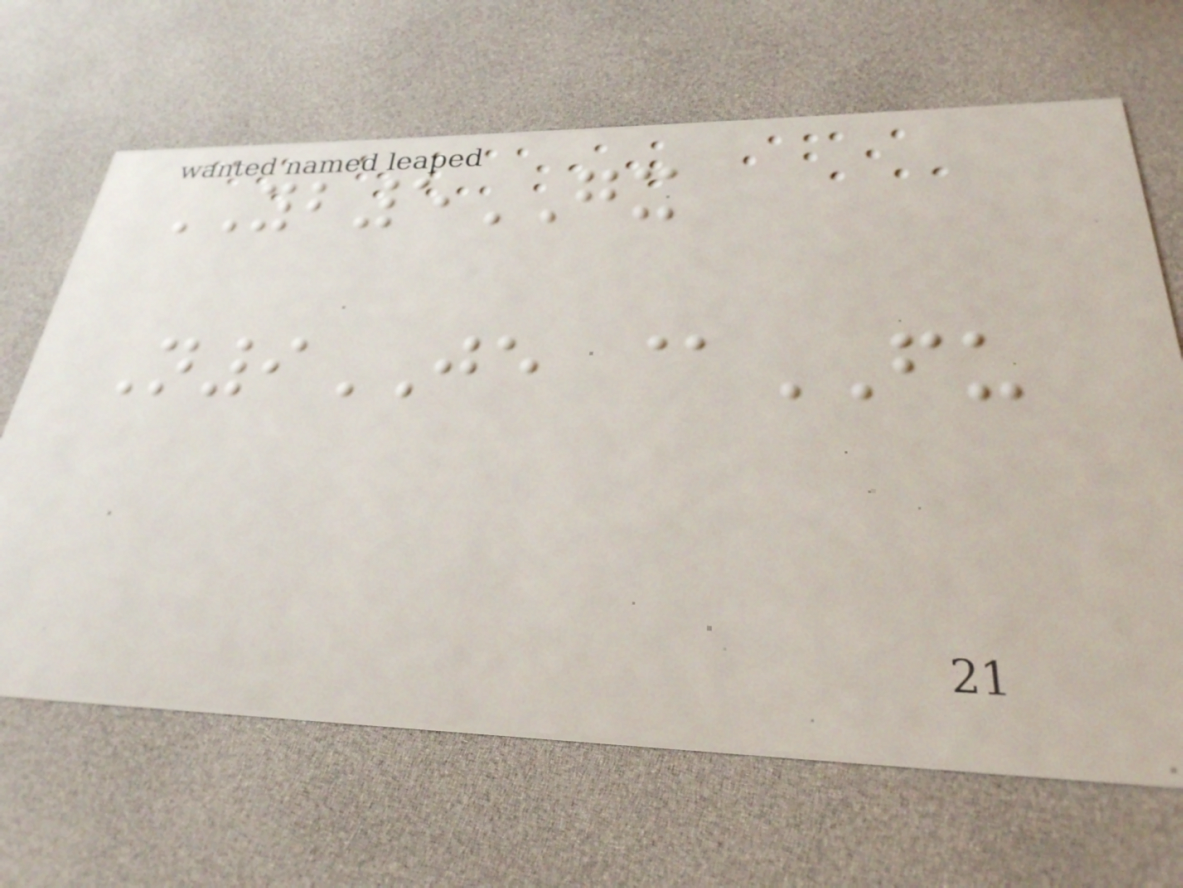YB5GX
N9JE @FU
